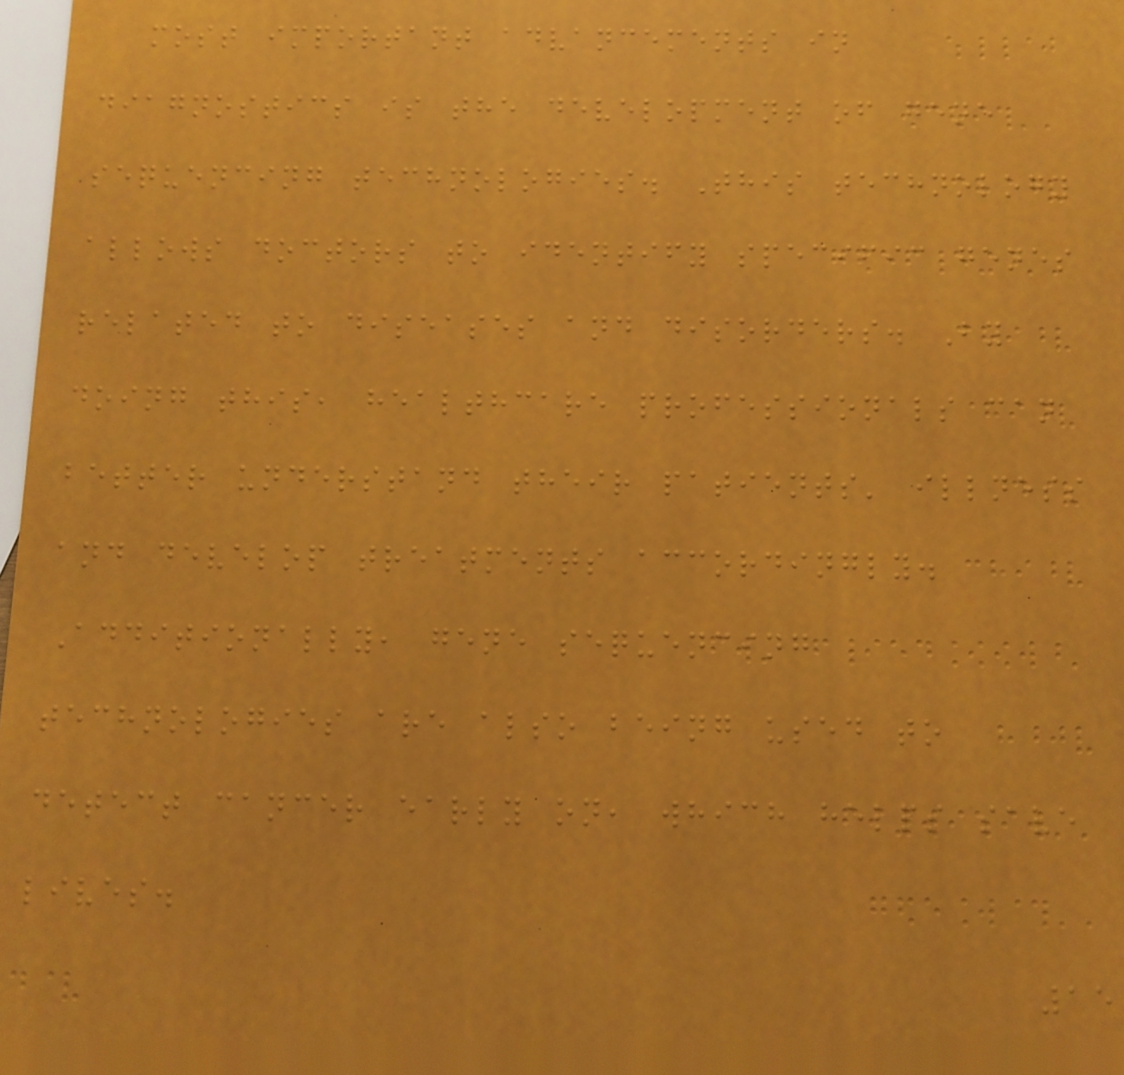most important advancements in
diagnostics is the development of gene
sequencing technologies. This technology
allows doctors to identify specific genes
related to diseases and disorders. By
doing this, healthcare professionals can
better understand their patients' illness
and develop treatments accordingly.
Additionally, gene sequencing
technologies are also being used to
detect cancer early on, which helps save
lives.
15
